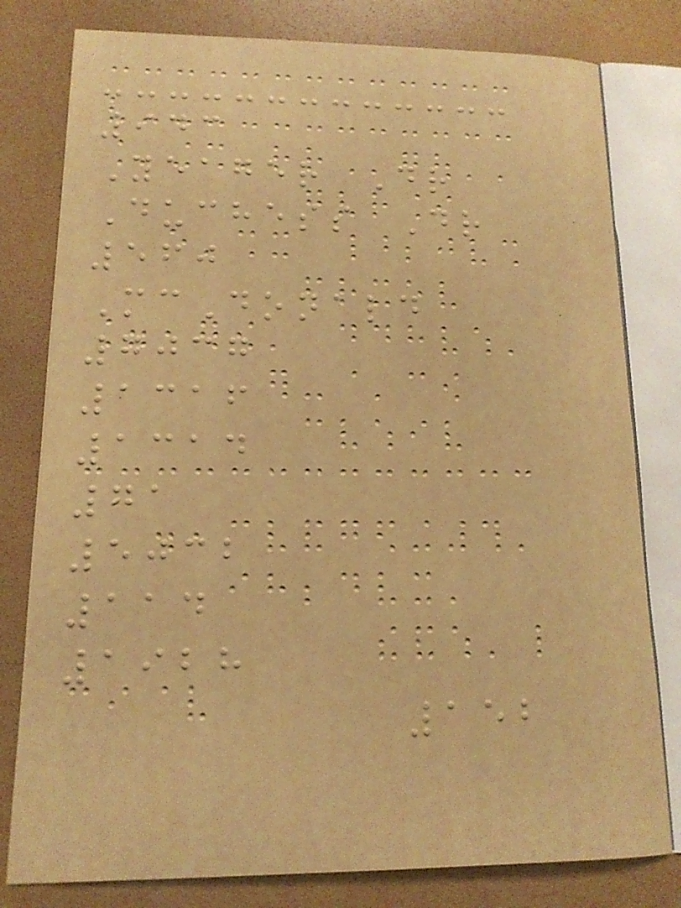943
Yeager Dr
Duchess Dr
560
McDonald
7037
1316
1314
71
5032
114
1928
152
